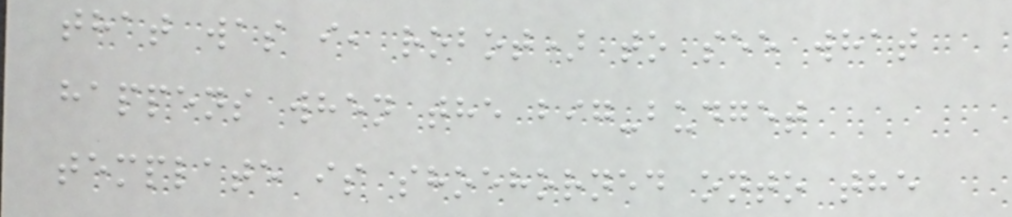that was i, robot) to see what
happens when the big-budget
template is shoehorned onto the
